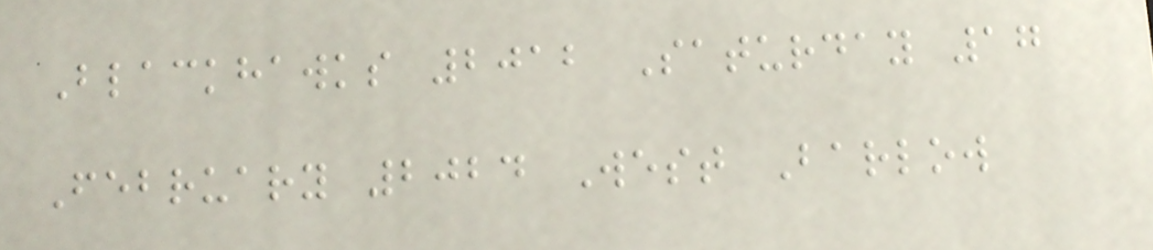Blackhawks 2012 Saturday 17
February 2024 West Barlow
